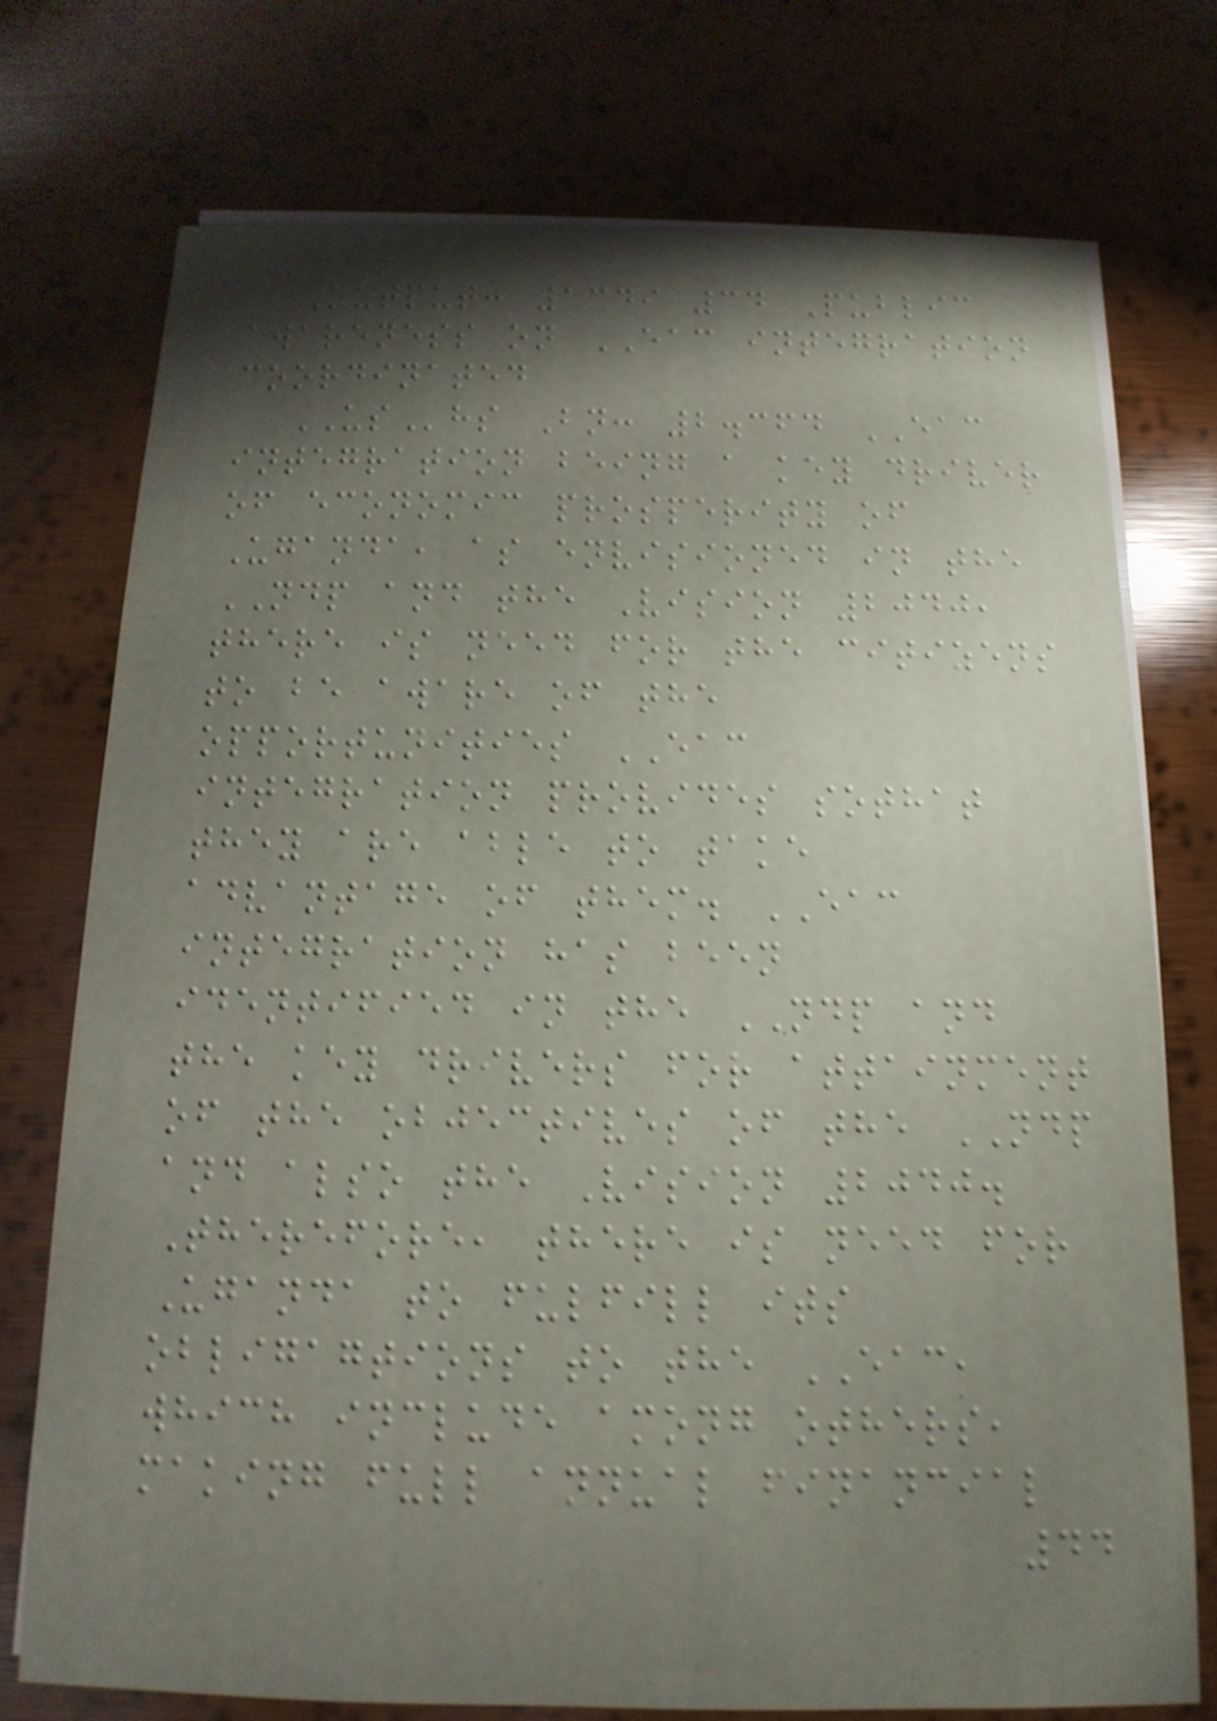Output: 1349 34 Public
awareness on EAC integration
coordinated
UShs Bn: 2.364 EAC
integration being a key driver
of economic prosperity of
Uganda, as envisioned in the
NDP and the Vision 2040,
there is need for the citizens
to be aware of the
opportunities EAC
integration provides sothat
they are able to take
advantage of them. EAC
integration has been
identified in the NDP and
the key drivers for attainment
of the objectives of the NDP
and also the Vision 2040.
Therefore, there is need for
Uganda to fulfill its
obligagtions to the EAC,
which include among others,
making full annual financial
44
